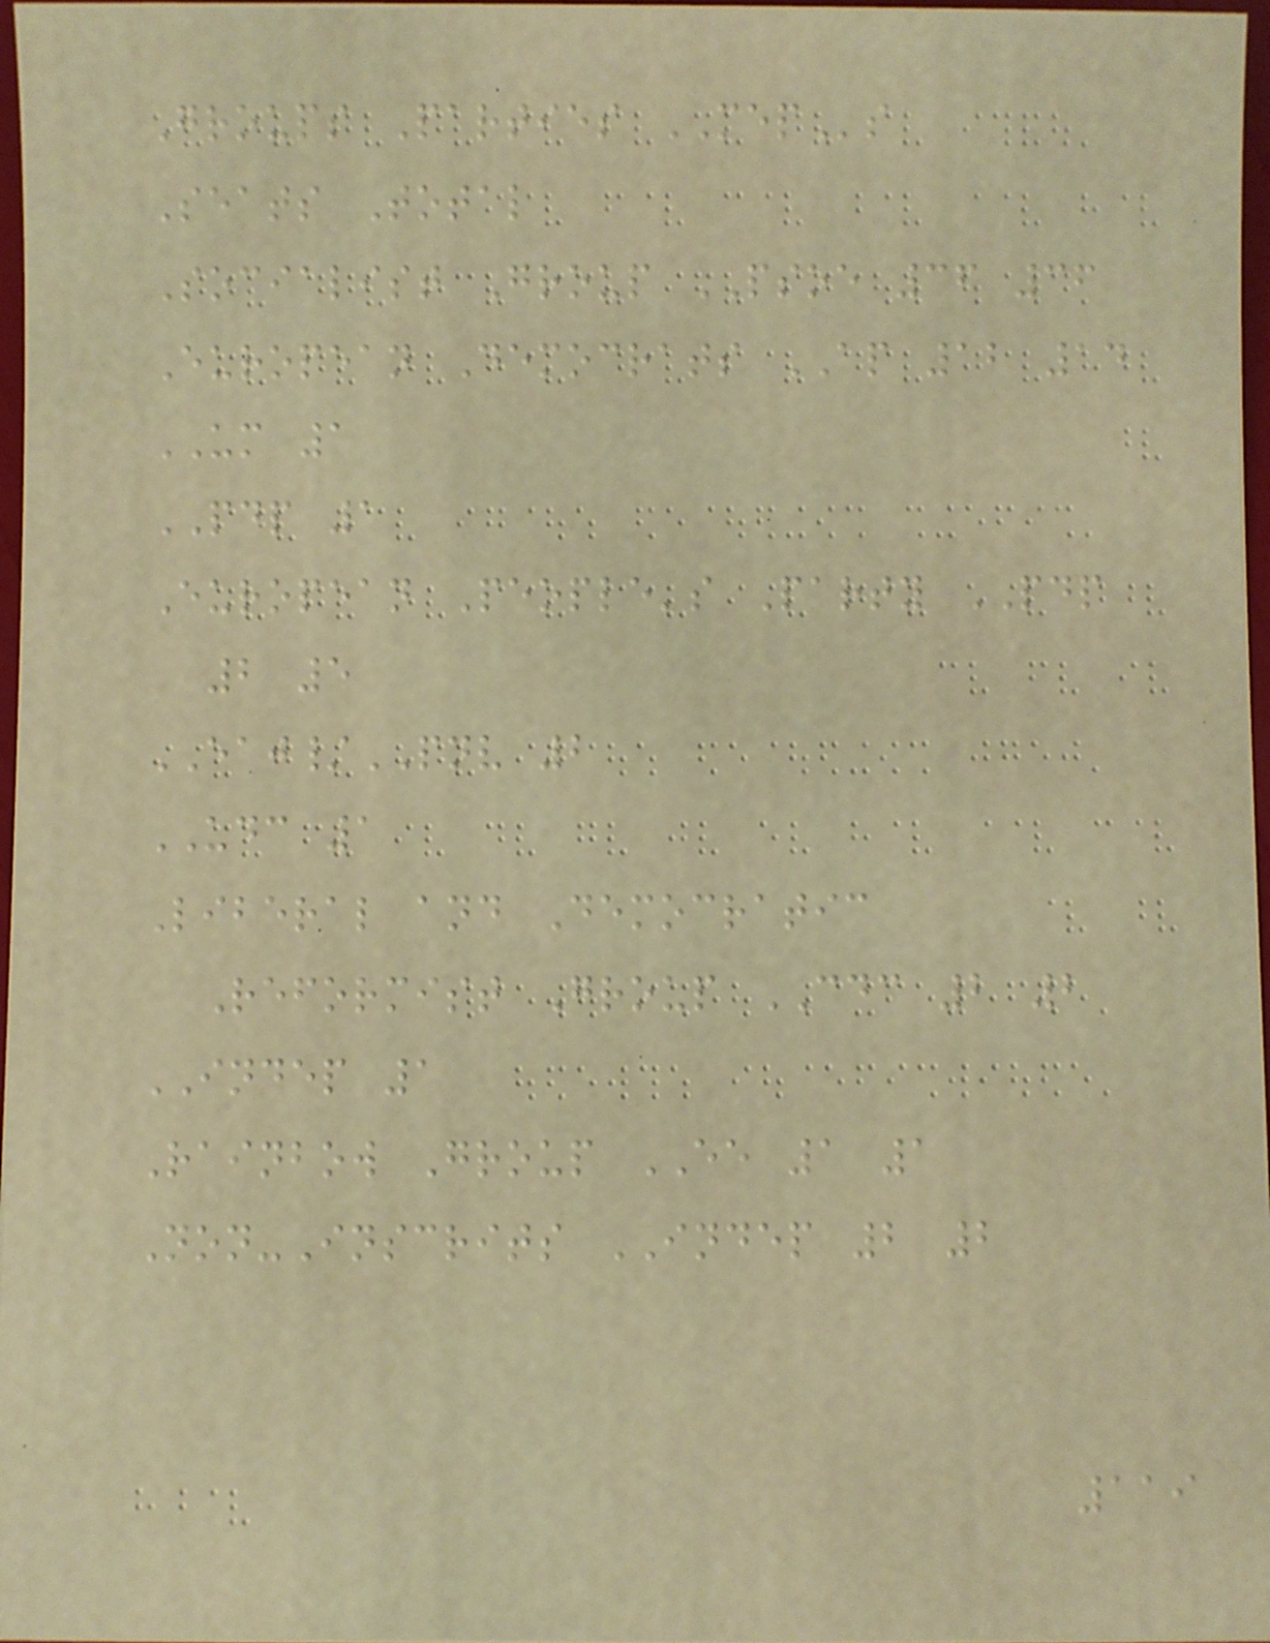Groups Parties MEPs
Seats Total
Socialist Group PSOE 36 36
European Democrats AP 12 14
UM 1
PDP 1
European People's Party PDP
2 5
EAJ/PNV 2
UDC 1
Liberal and Democratic
Reformist Group CDC 2 2
INDEP 1
Rainbow Group EE 1 1
Non-Inscrits INDEP 2 2
119
